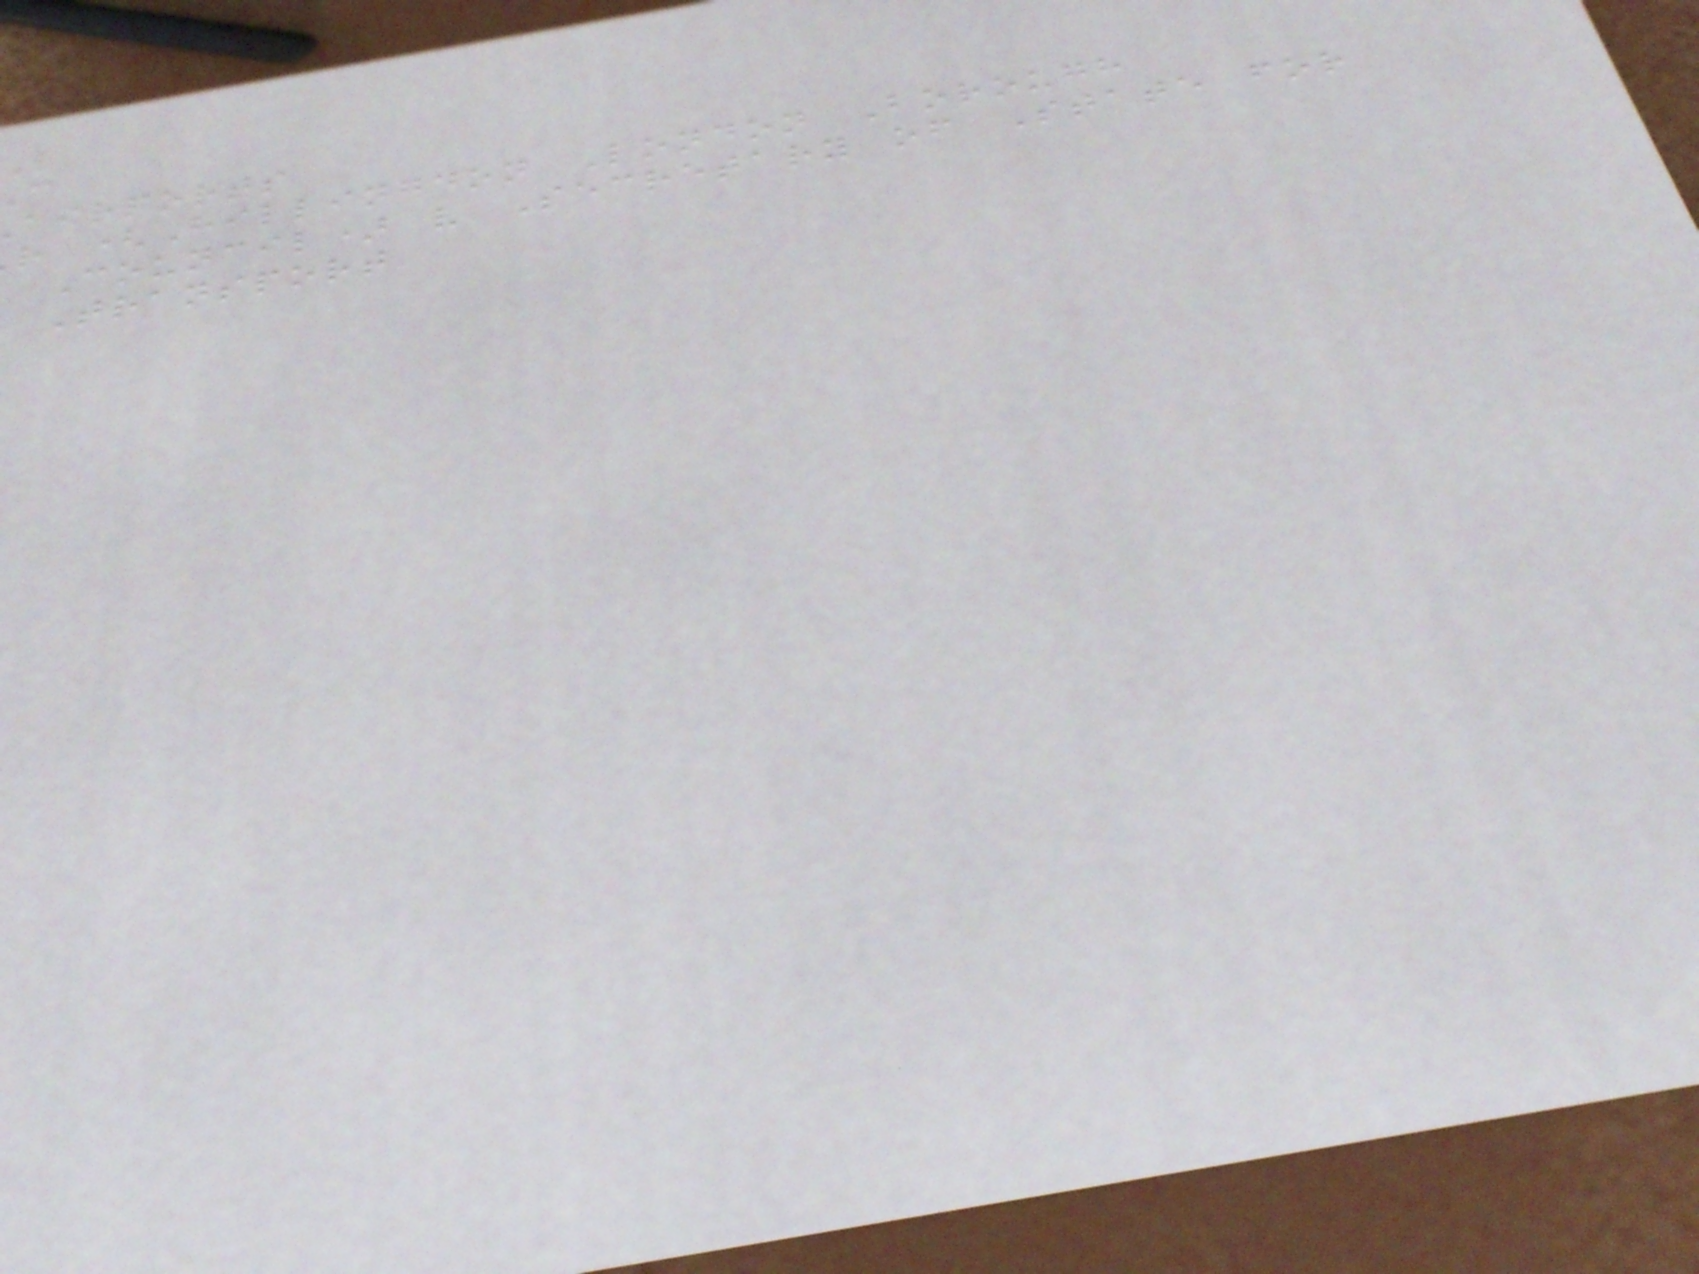airports
r (Hillingdon London Borough
Council) v Secretary of State for
Transport
